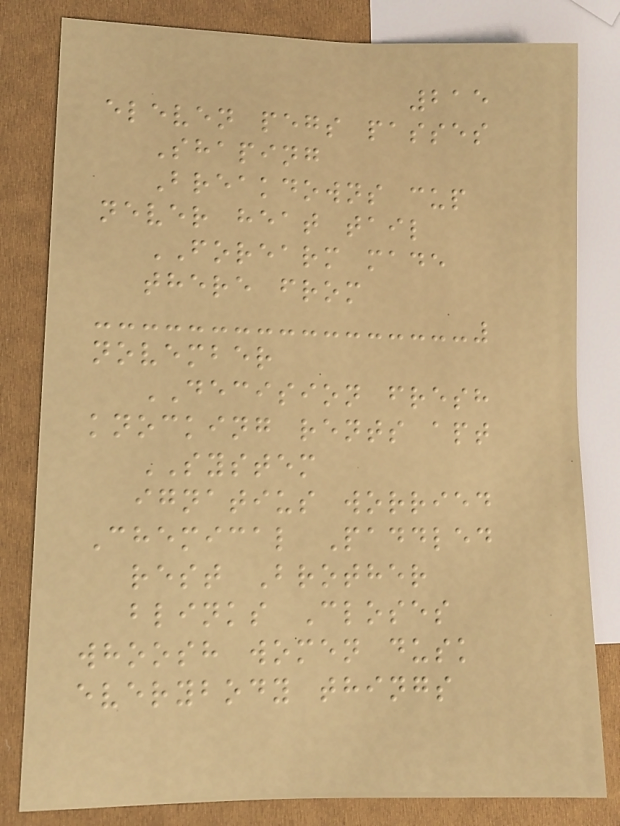215
eleven pegs passes
Shaping
Breakdowns cup
never heat tail
FOREARM made
there from
november
DECISION fresh
knocking rents apt
SYSTEM
ignatius worried
Chemical Paddled
rest Brother
blinks Closes
whoosh women dusk
everybody things
